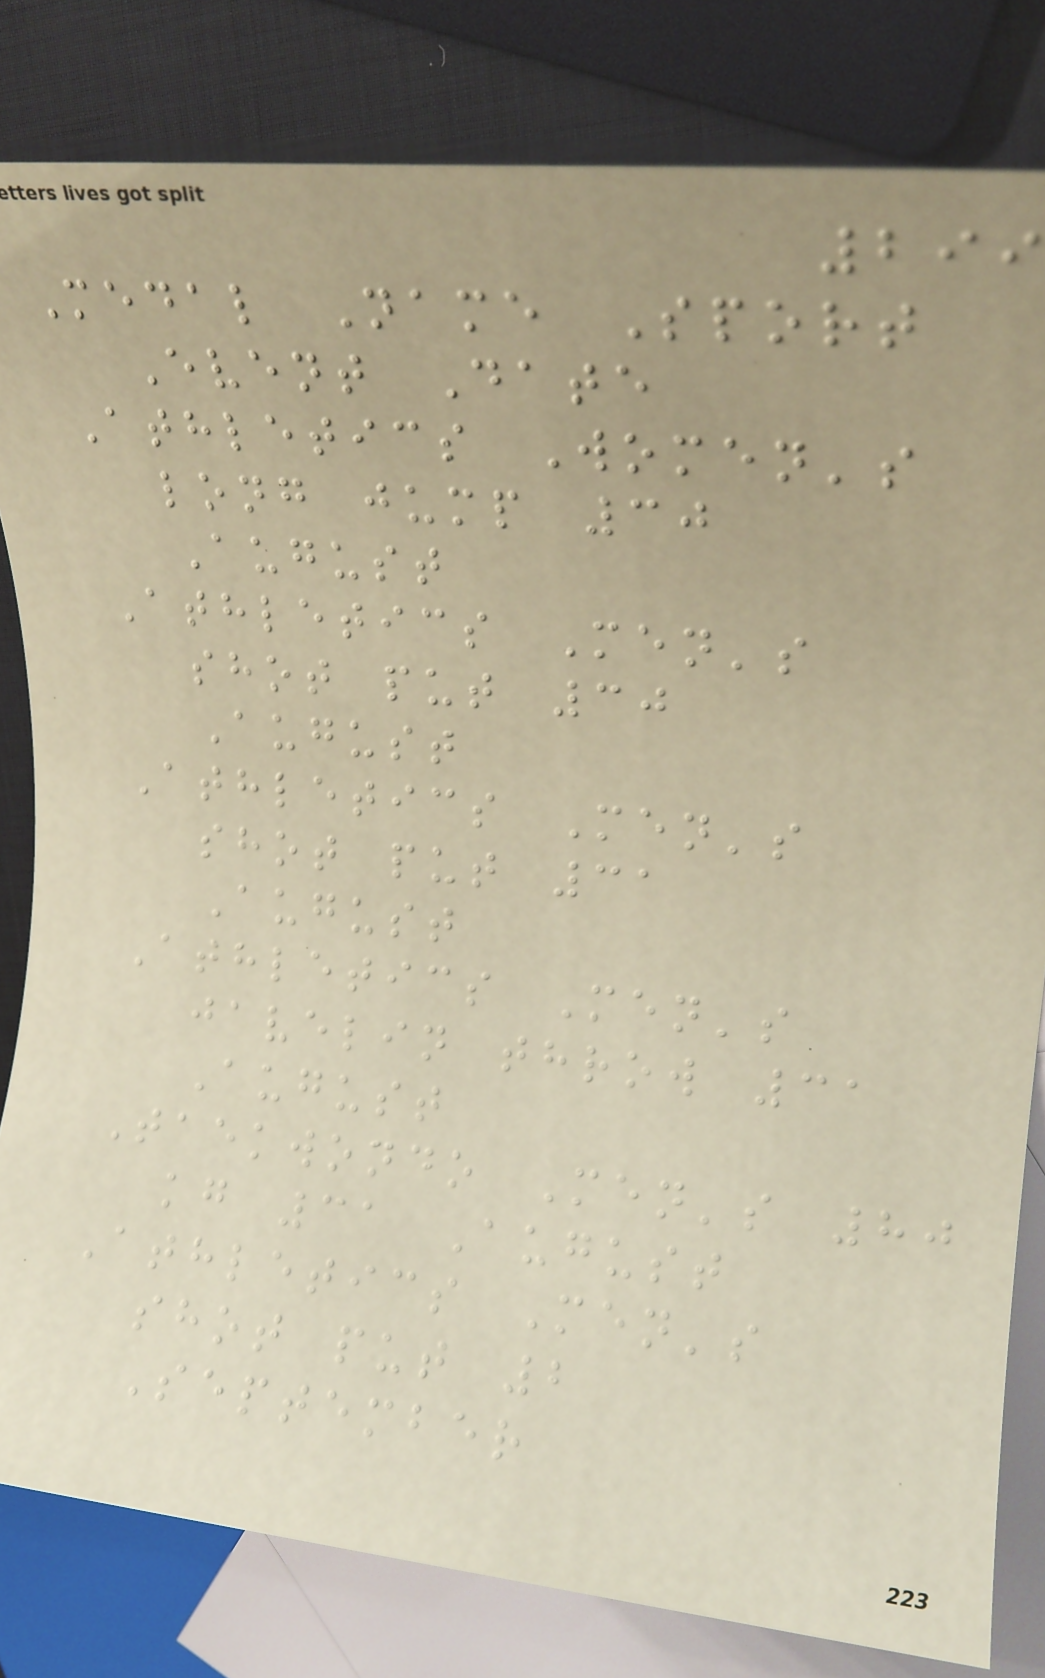299
Medal Name Sport
Event Date
Athletics Women's
long jump 30
August
Athletics Men's
shot put 30
August
Athletics Men's
shot put 31
August
Athletics Men's
javelin throw 31
August
Taekwondo Men's 80
kg 31 August
Athletics Men's
shot put 2
September
